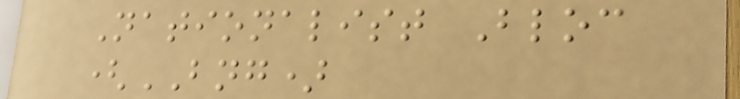Nationalist Bloc
(BNG)
